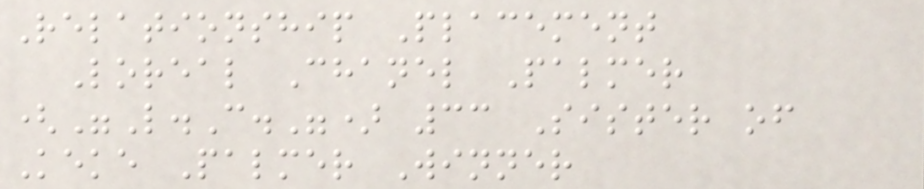Relationship Placement
Loreal Chanel Palmer
("L.C.") 33 Sister of
Keke Palmer Winner
